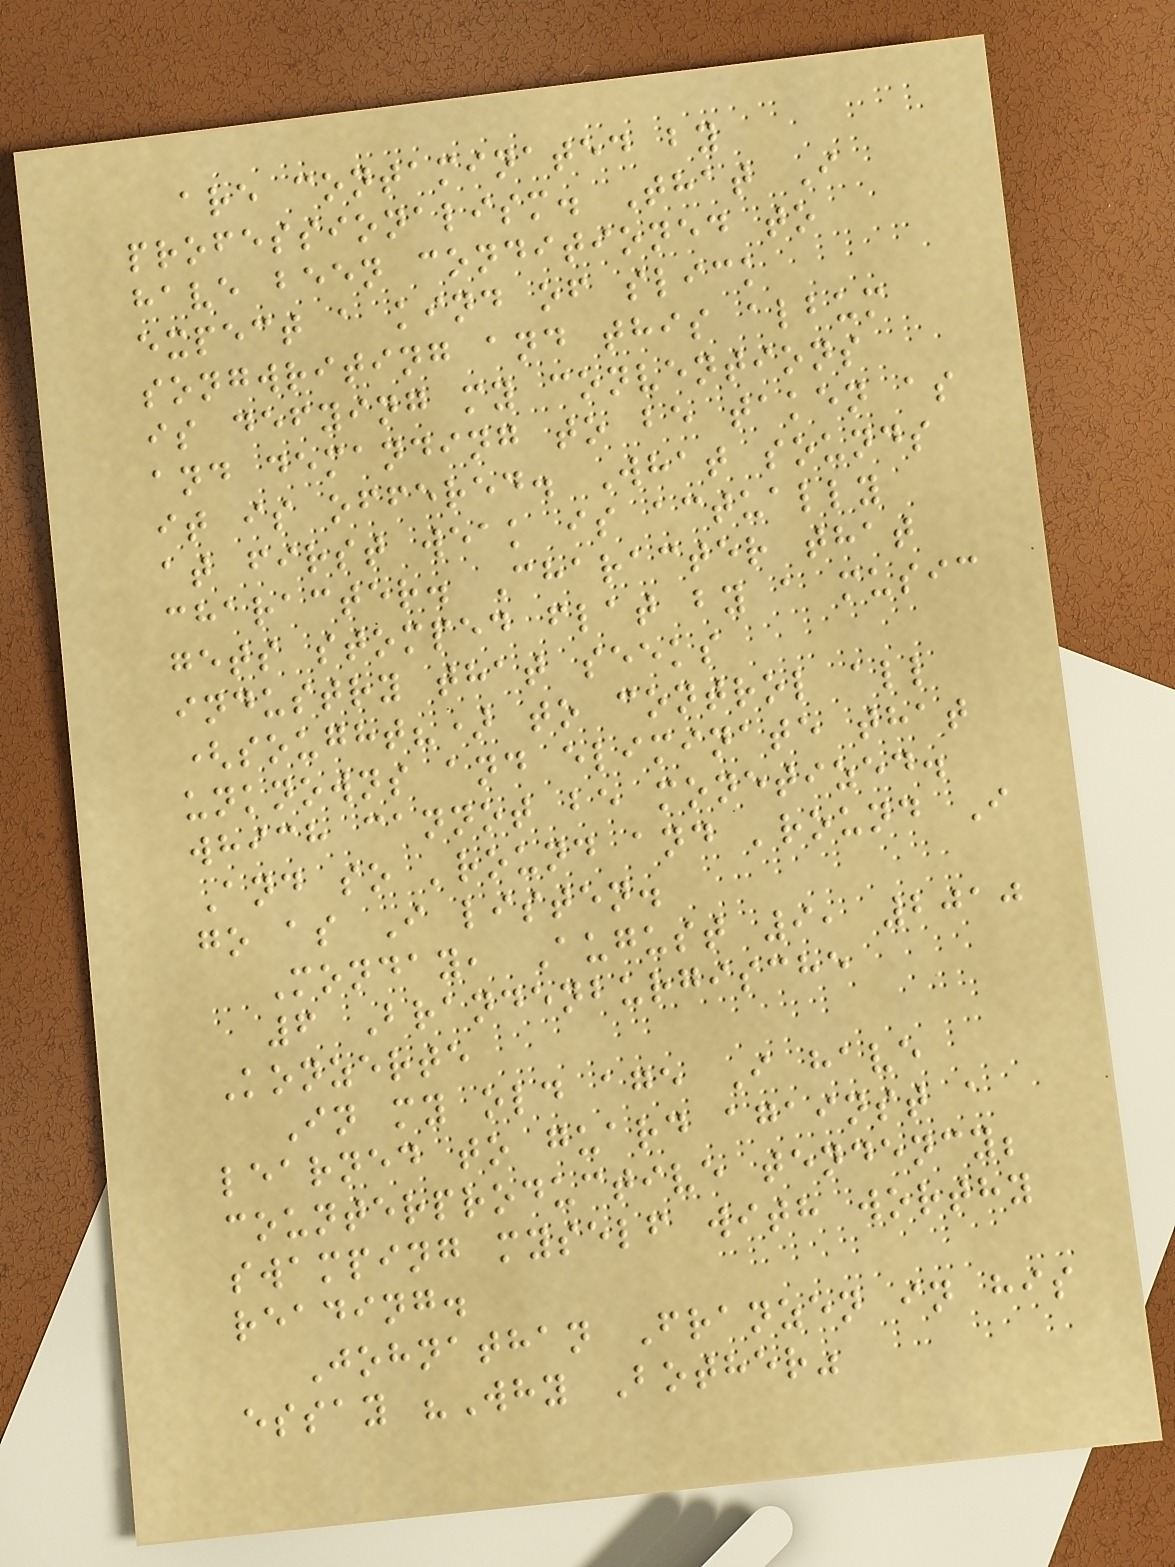are contaminated by
professionalism. That I
have been conditioned to
expect a kind of slick
songwriting and this album
is defying my conventions
and demanding to be taken as
it is offered. What sounds
at first weak is actually
character. Character that
gets stomped flat by a music
industry that seeks
(sought?) to control all
unknowns and eliminate that
which cannot be monetized.
And so 'round and 'round I
go as I listen.
Monday, August 9, 2010
6 Brandenburgische
Konzerte
In my old age I have
learned to guard against a
counterproductive tendency;
swamping myself with worthy
reading.
Johnathan Franzen in his
essay "Why Bother"
